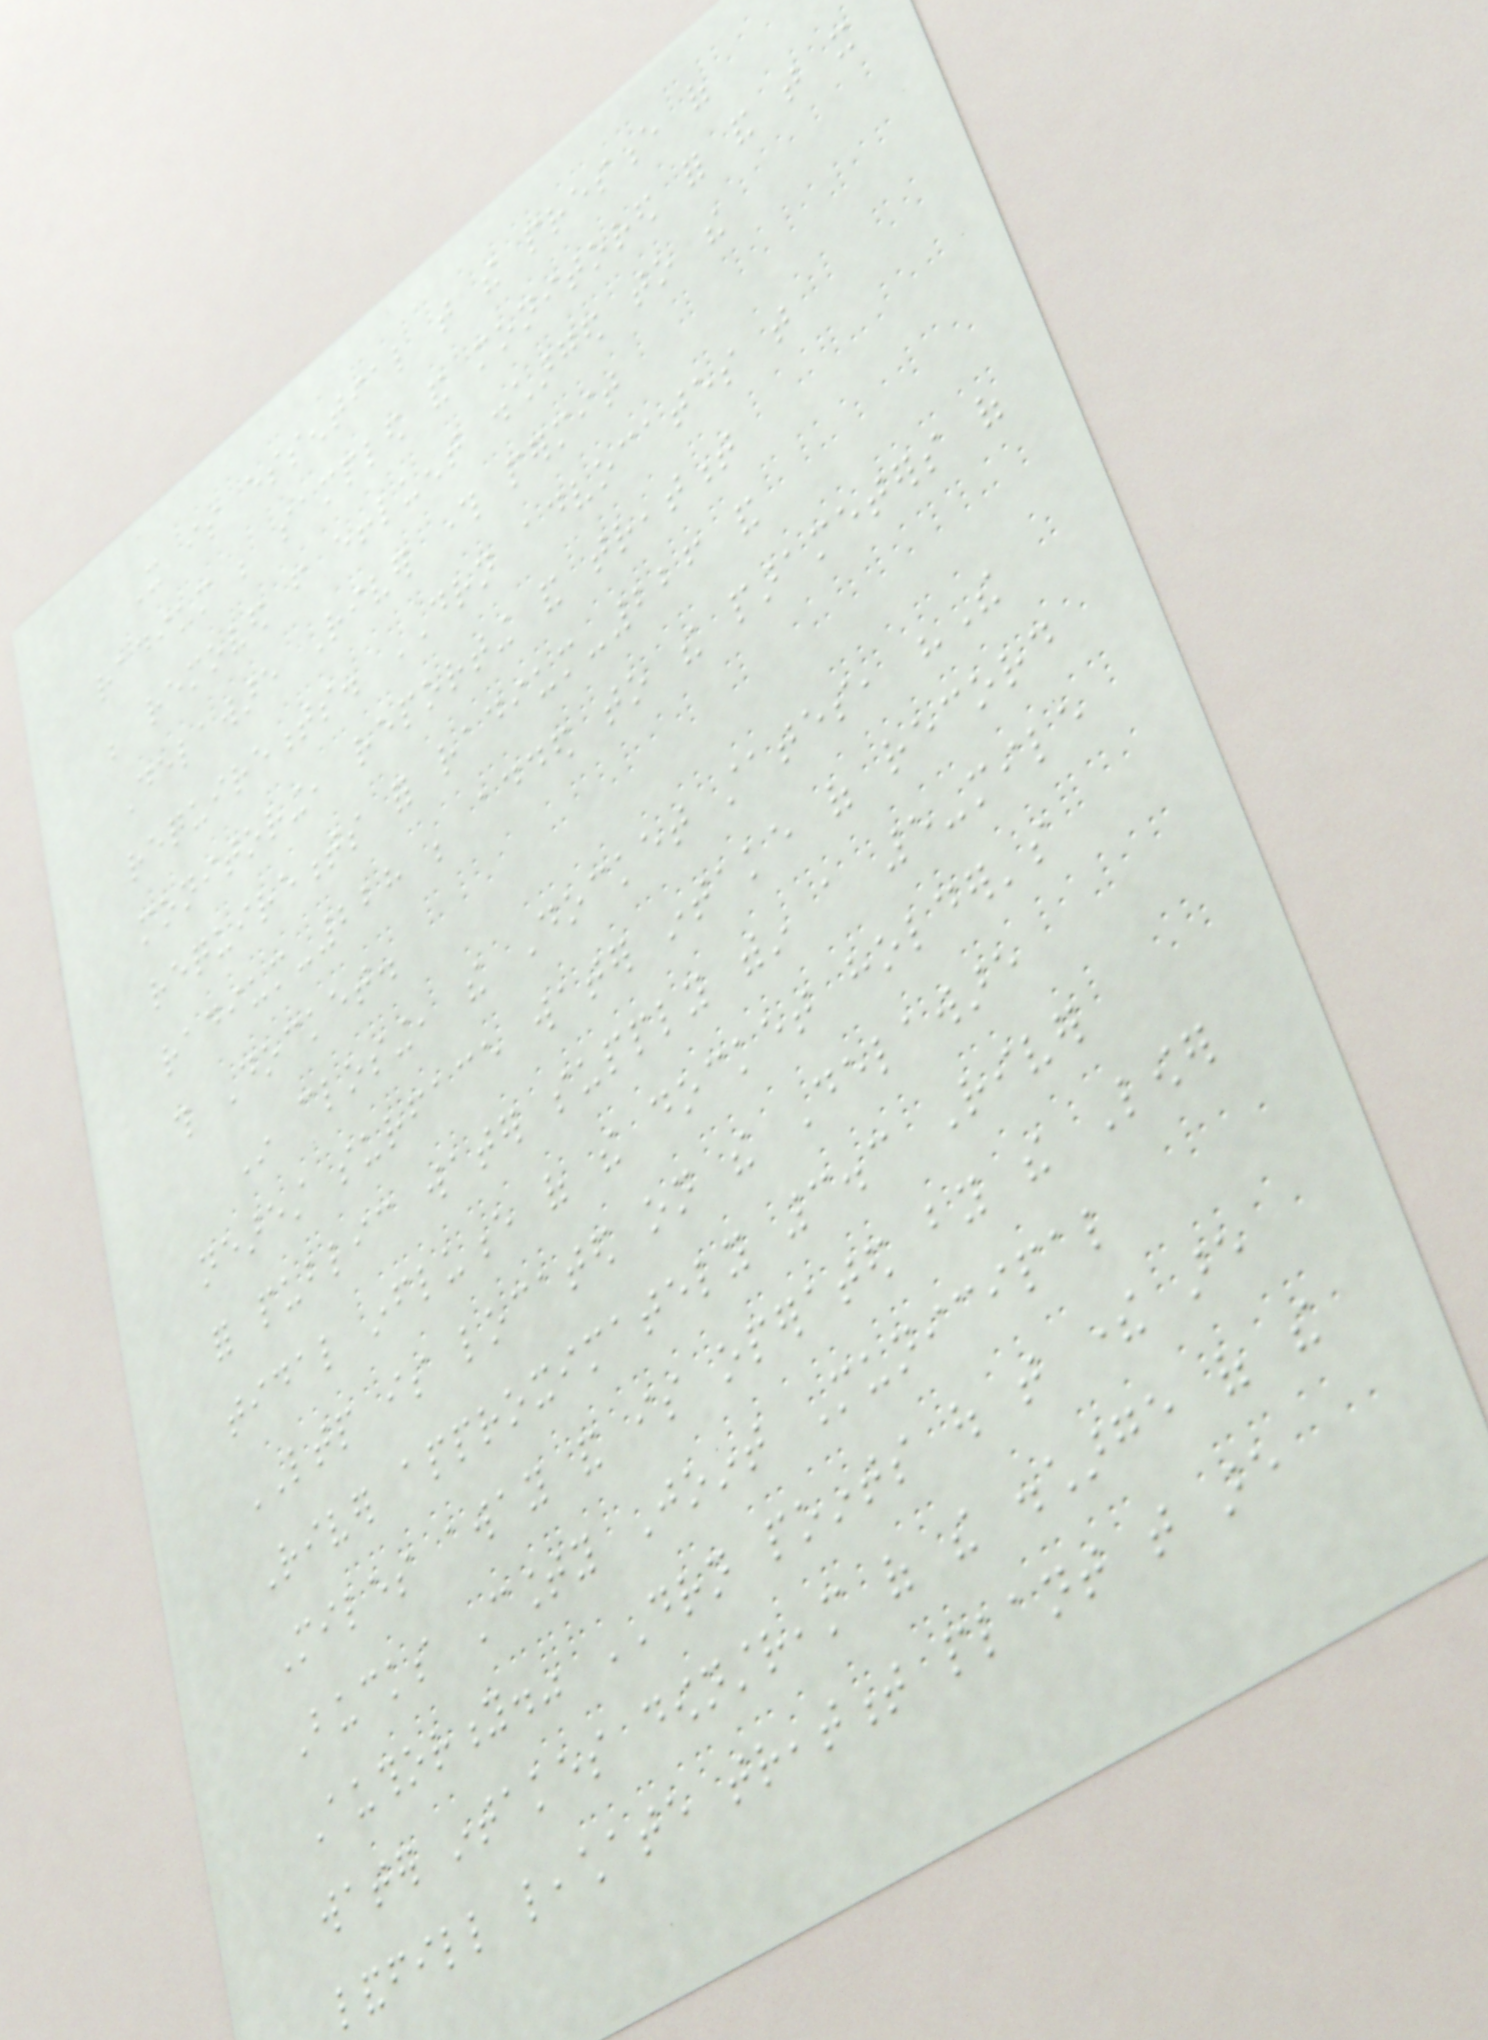It is essential that the presence of
radium be sampled and monitored for and that it
be removed from effluent discharged to the
Delaware River through permit
requirements. DRN advocates that
monitoring, reporting and treatment
requirements for radium-226 and
radium-228 be added to the parameters of
this Docket.
In closing, the Docket states, "The
nearest surface water intake of record
for public water supply within a 5-mile
tidal influence of the docket holder's
LTP is located on the Delaware
River approximately 3.3 River
Miles away and is operated by the Lower
Bucks County Joint Municipal
Authority." DRN points out that there are
water intakes downstream of the discharge of the
landfill leachate treatment plant that are
